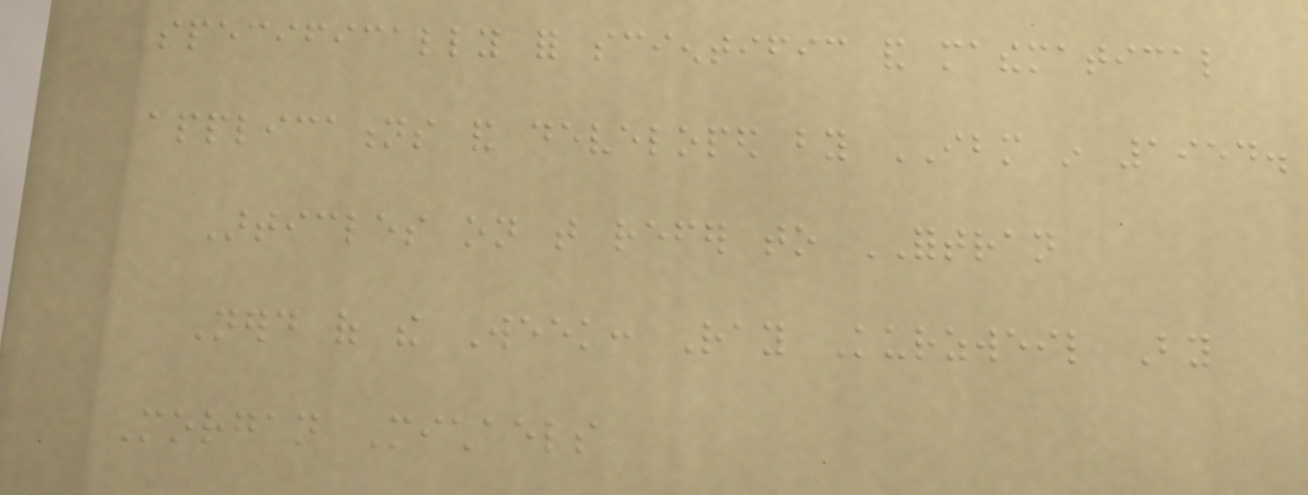specifically for scientific and mathematical
applications and developed by IBM in 1954.
Articles on that refer to FORTRAN
Nerd of the Week: Ray Kurzweil By
Morgan Michaels
